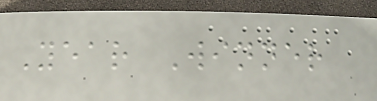Year Winner
